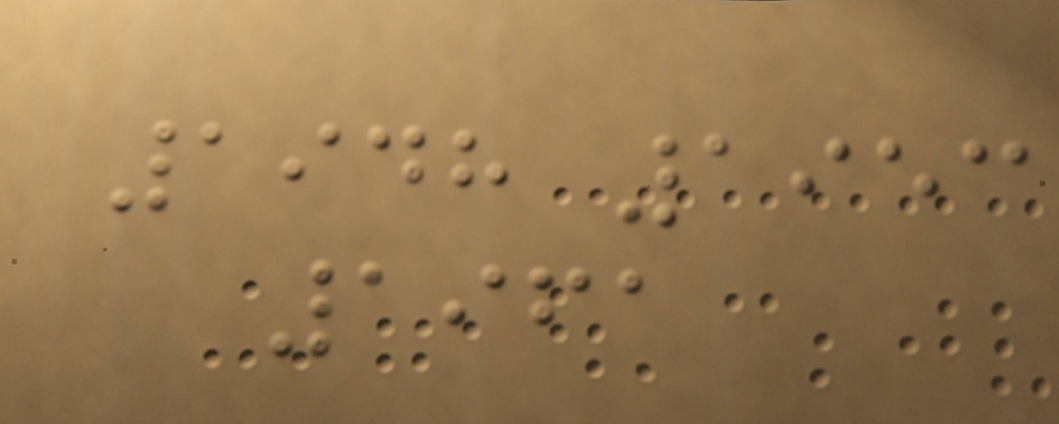1948 1953
1961
